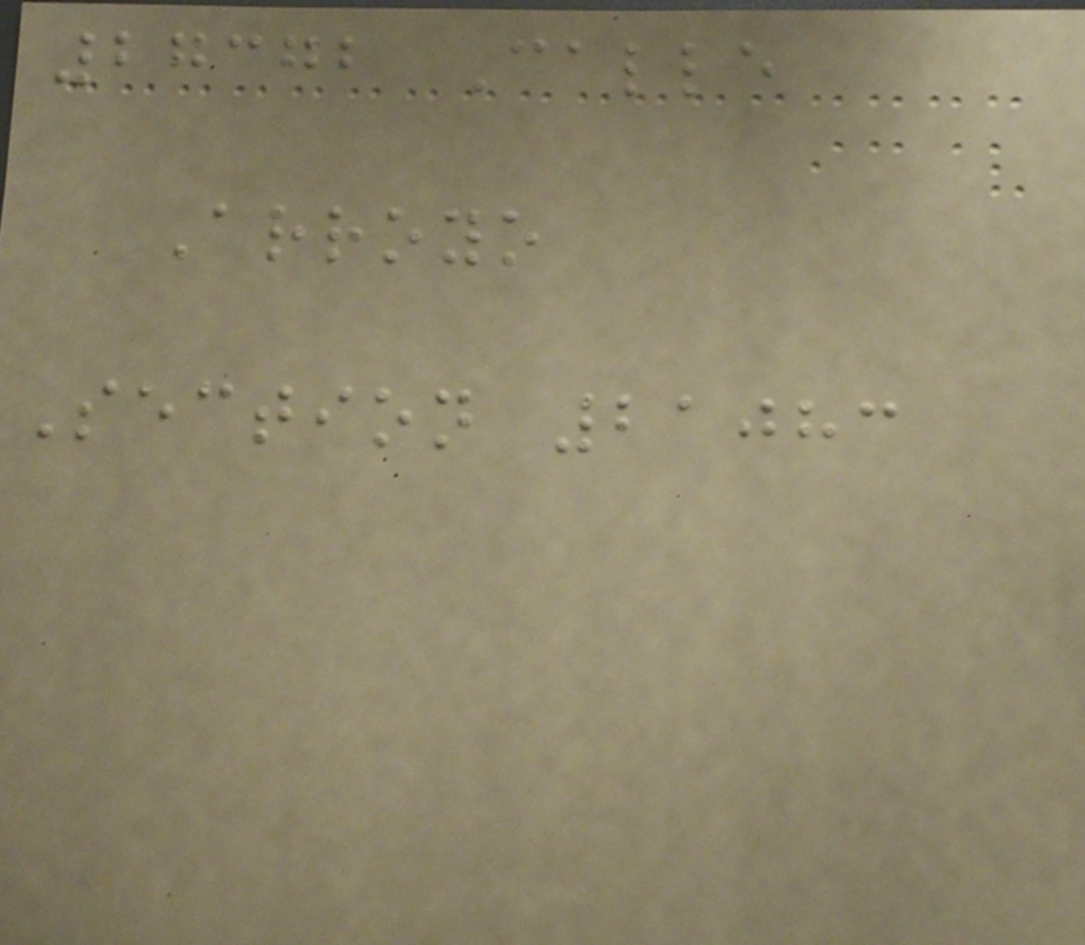27372 Calle
Arroyo
Section 21083
